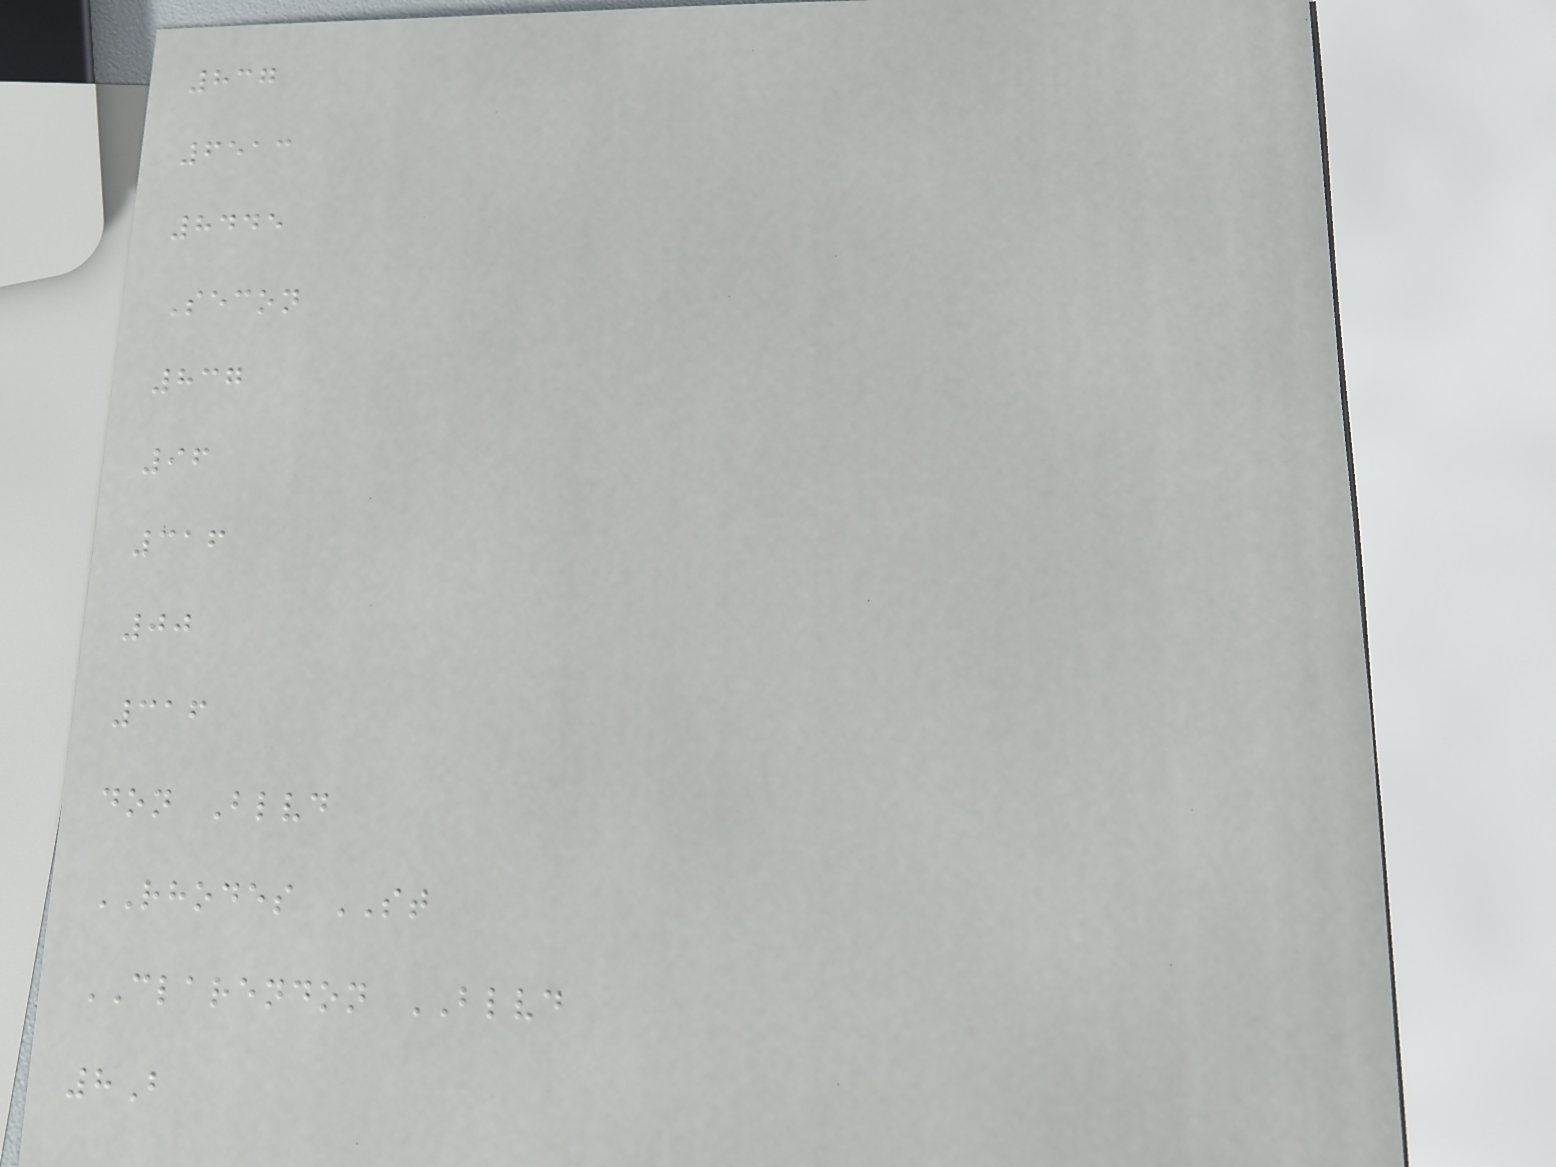837
6513
8445
Secon
837
96
316
00
316
don Blvd
RHODES ST
CLARENDON BLVD
8B
